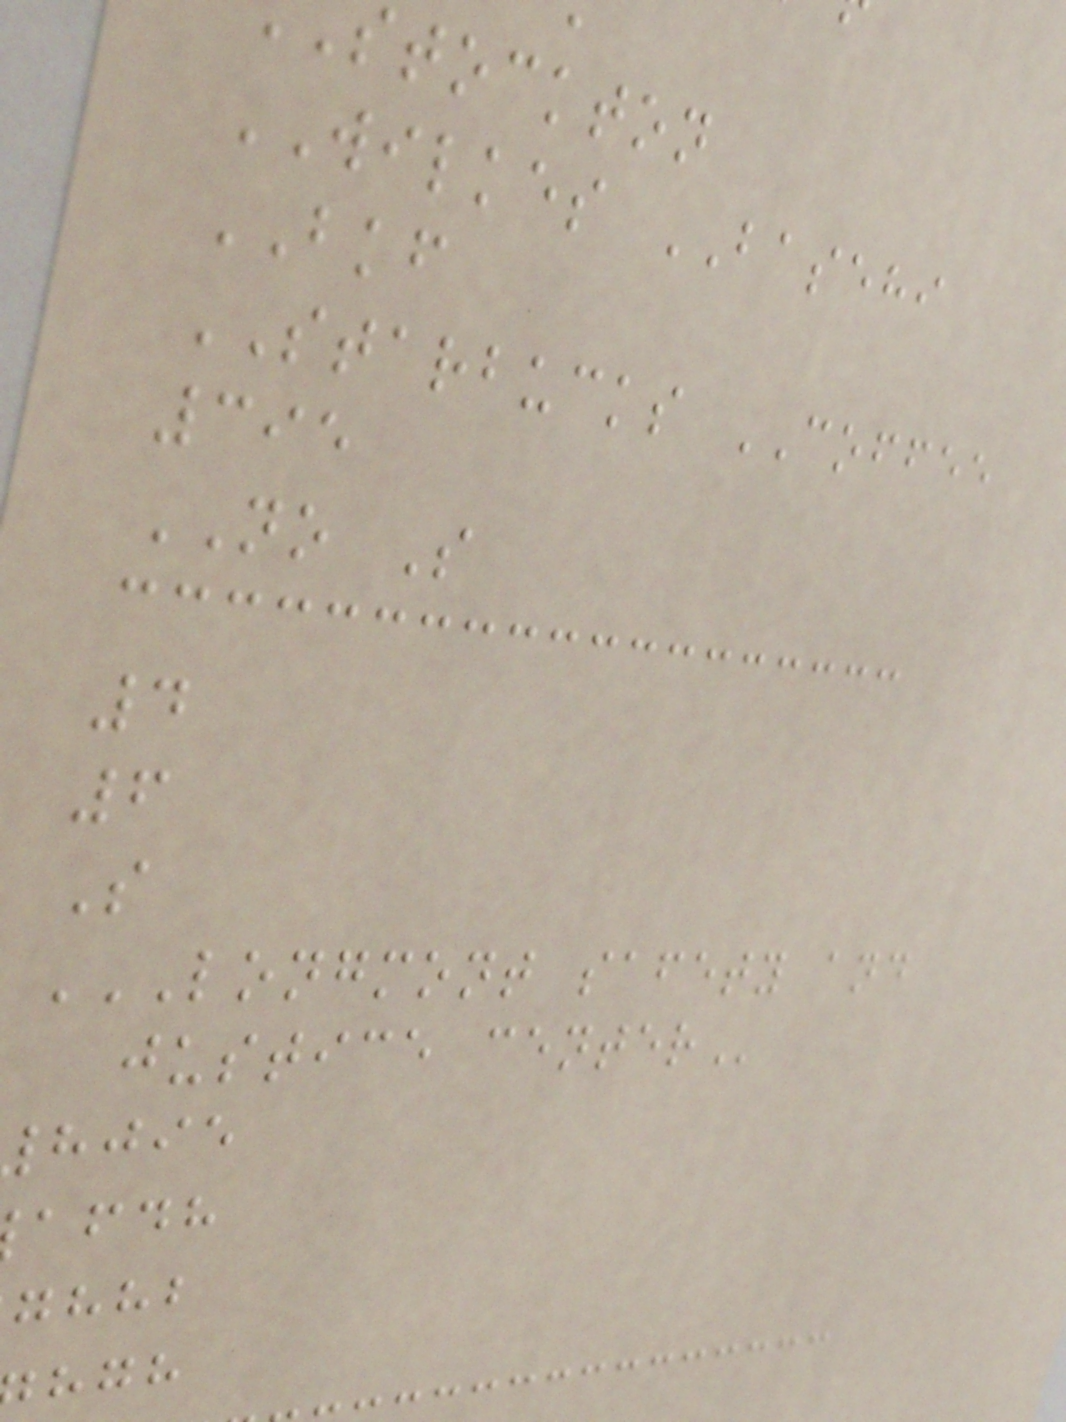stockton
WILKES BASEHI
BKF
STARBUCKS COFFEE
395
NO S
4
6
S
LONGMONT SAFETY AND
justice
hjie
afdh
ghhb
